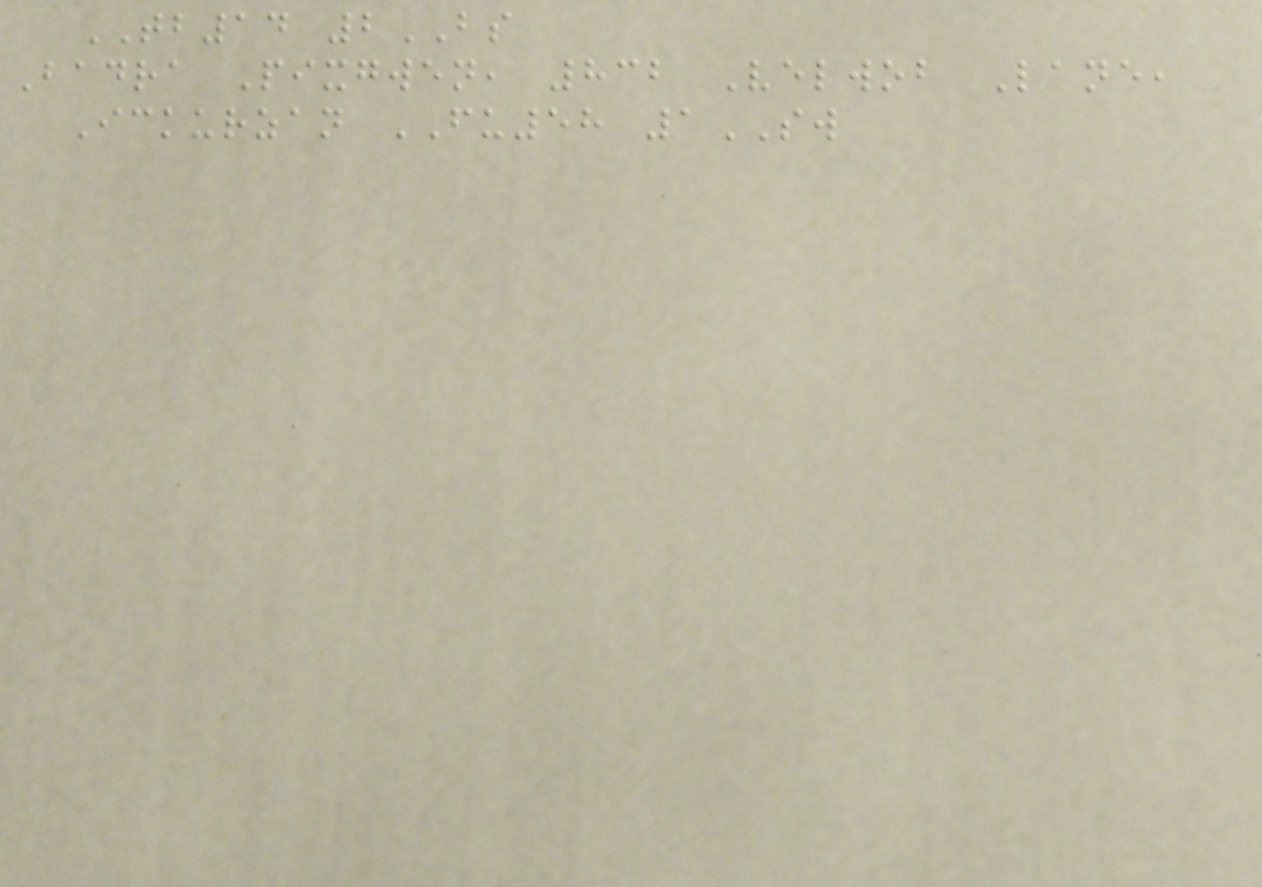TB14 2BS
Badra Pixgwen, 832 Velwob Lane,
Ickurzan FU58 1SW
